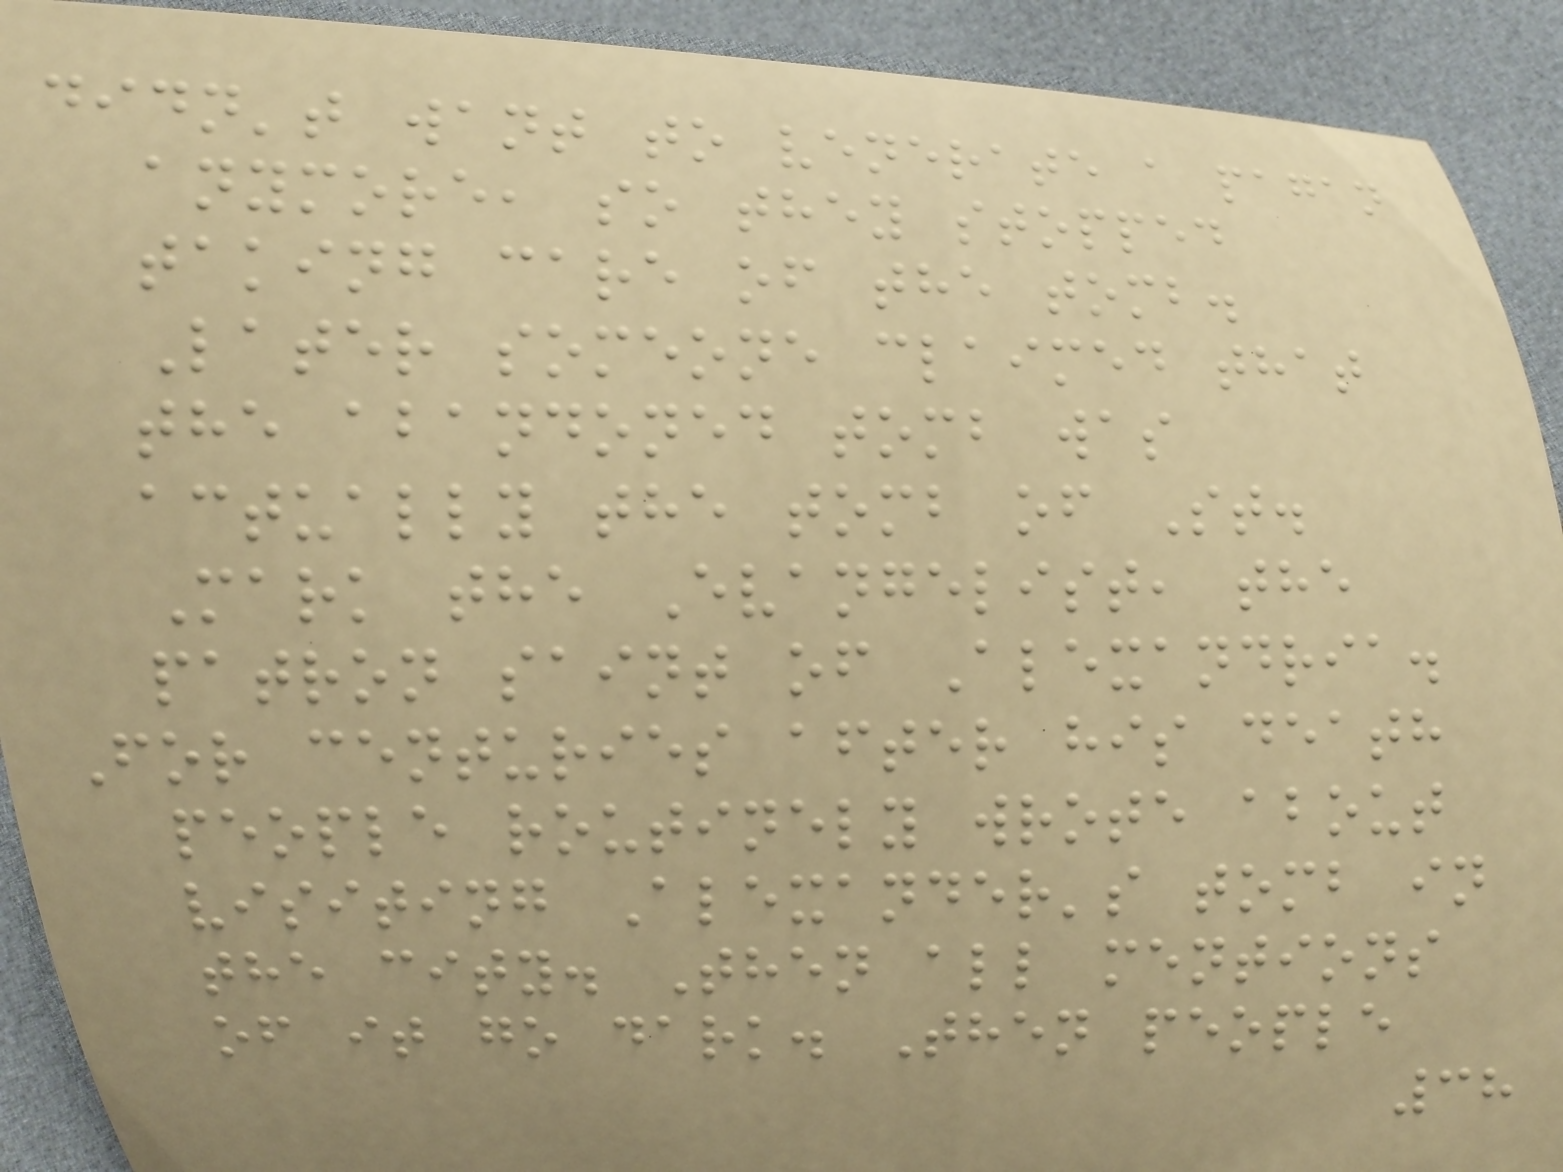didn't want to venerate a pagan
anymore, so they stopped
taking care of the tomb.
Later someone claimed that
the abandoned tomb was
actually the tomb of St.
Mark the Evangelist, the
patron saint of Alexandria.
For centuries after his death
people routinely wrote about
visiting Alexander's tomb in
the city. Then all mentions
of it go dark. Then people
38
